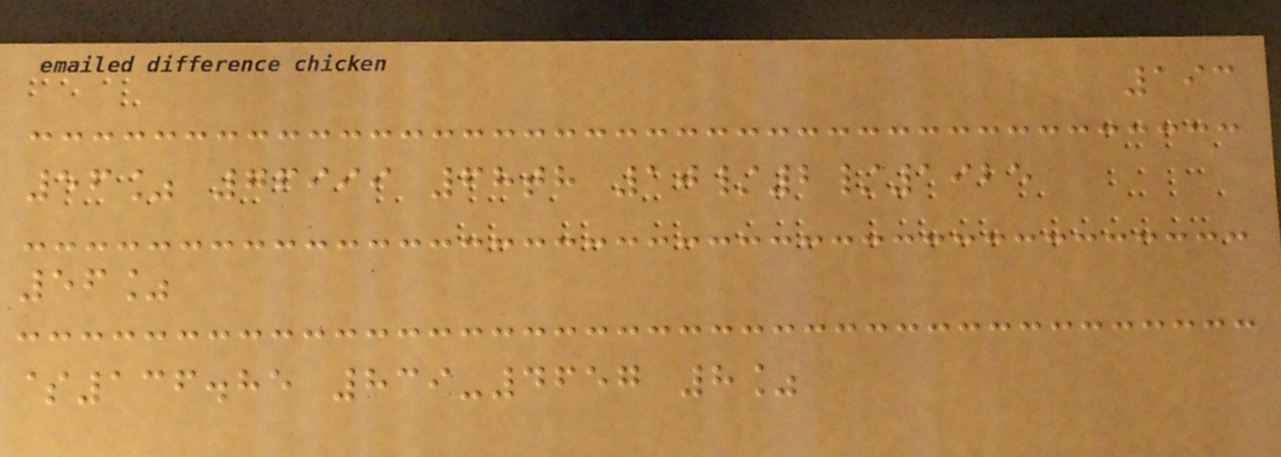193
56% 76999 68th 10/2/1925
56%
$136.85 839-4657 8%
